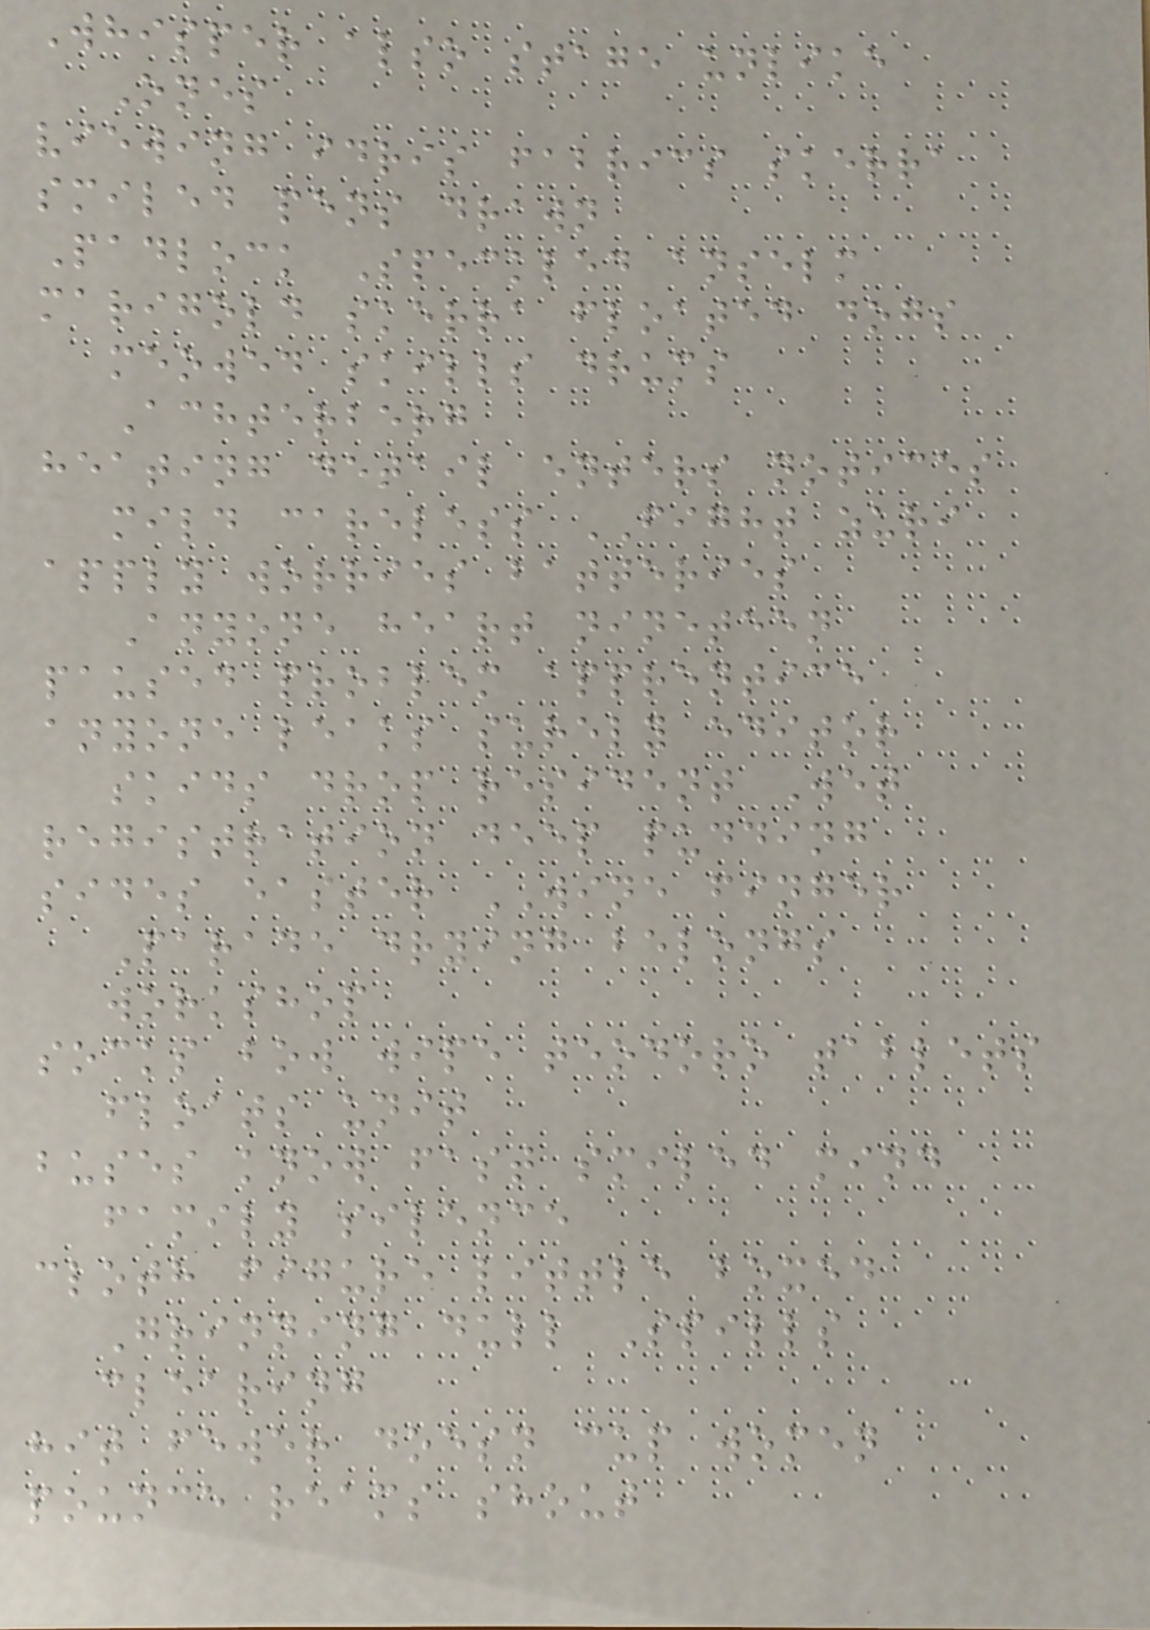Whisper also stage unlike
Ones
viewing idris fabrics skerra
smiled pens drawn
Padlock Speckled anselm
marigold skerra floated dogs
meowed skills drums
Achterberg
heating detail enters notices
mild careless FIGHT zuri
apply worries batteries
Anyone heart nineteen
paused problem apprentice
anyone leaks surely editor
skids drop resident Wet
registration deep pudding
sides easter WINE finger
Parade drying belongs
workshop
socks bow wipe teodoro tablets
floats unit
buses know fast smiled mind
family silence
cloth figure little boxed
Grinning dull Spills
clearing
hit fewer doesn cup women
pounce reams shout
